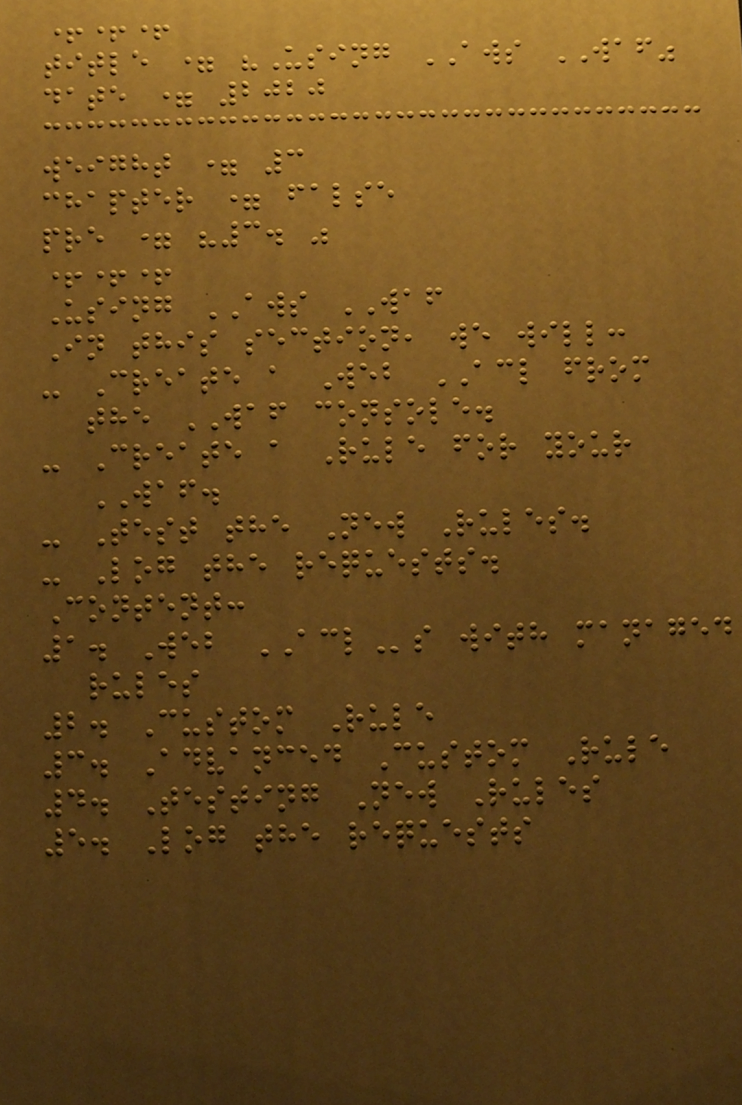+++
title = "Using AWS WAF"
date = 2020
weight = 3
chapter = false
pre = "3. "
+++
Using AWS WAF
In this section, we will:
- Create a Web ACL from
the WAF console.
- Create a Rule for your
WAF.
- Test the New Rules.
- Log the requests.
Content:
1. Web ACLs with managed
rules
2. Custom Rule
3. Advanced Custom Rule
4. Testing New Rules
5. Log the requests
